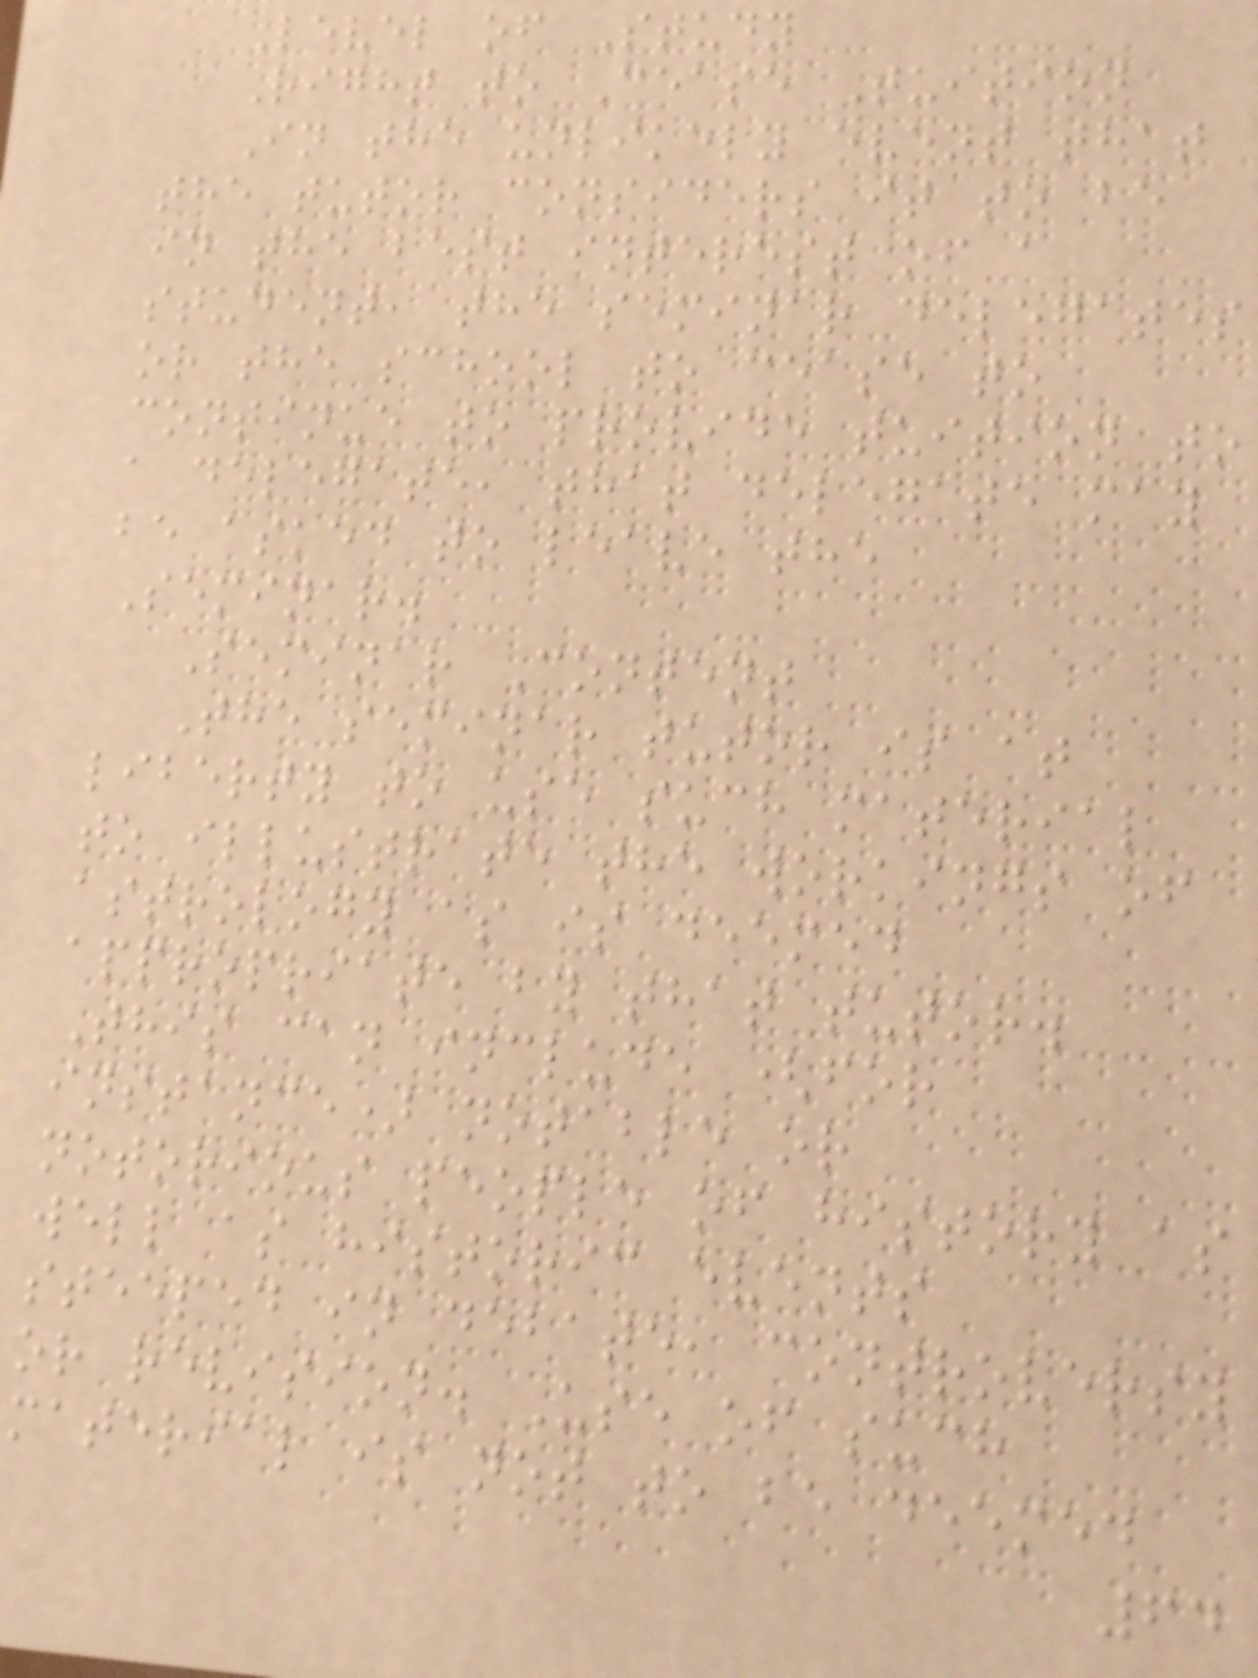Level of Study
Right to Cease Tuition
In the unlikely event that
the tutor considers it to be
in the best interest of a
student, the seminar delegates
or the school to cease to
continue to provide tuition to
a delegate, that delegate may
be asked to leave the
Seminar.
Seminar Content
The seminar tutor is at
liberty to use such material
to illustrate the workings of
astrology as is deemed
appropriate by that tutor.
This can include (for
instance) notable or
notorious people of history as
well as historic events
steeped in debate, controversy
or revision. Use of such
material is not to be deemed
64
